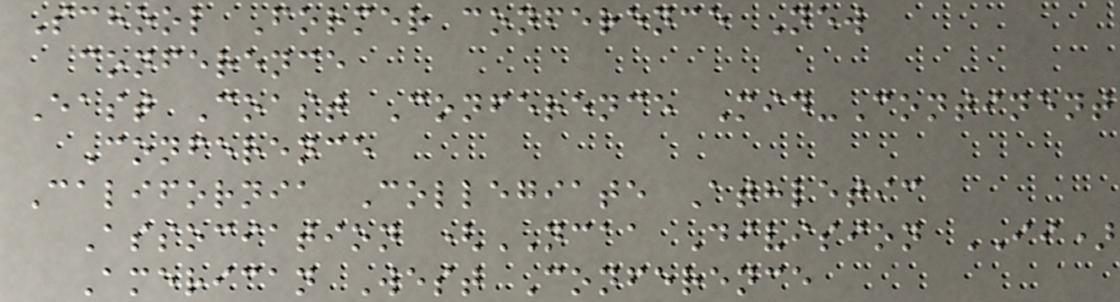School Former conference New
conference
East Coast Conference Mid-Continent
Conference
California Collegiate Athletic
Association (NCAA Division II)
American West Conference
